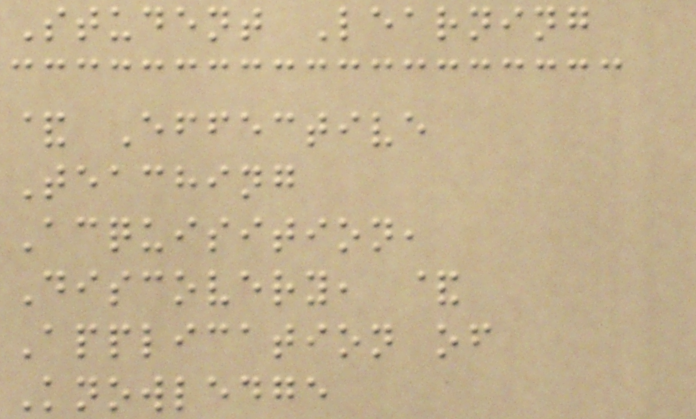Student Learning
& Effective
Teaching
Acquisition,
Discovery, &
Application of
Knowledge
